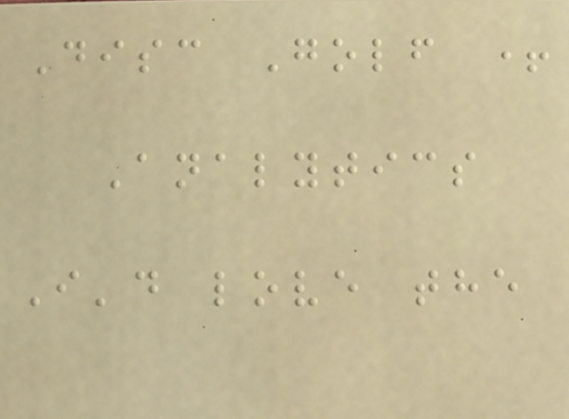Disc Golf +
Analytics
I'd love the
